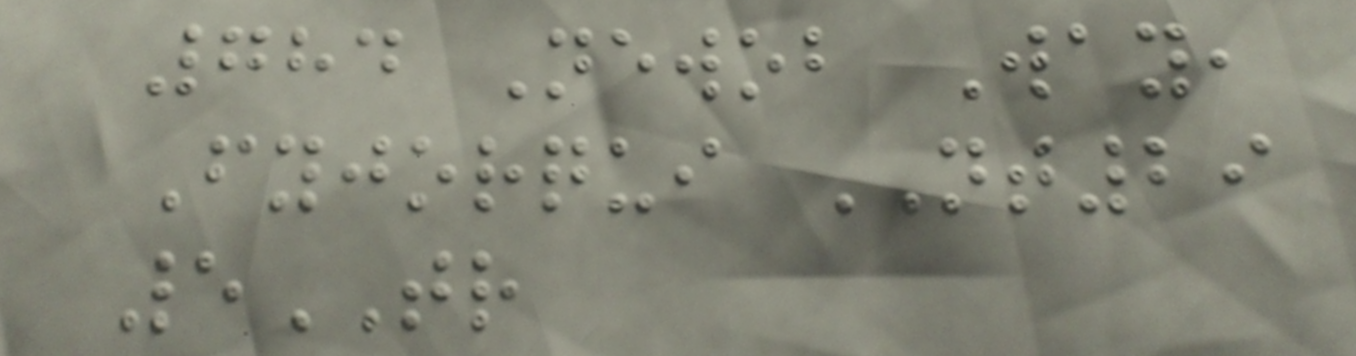784 Newob Way,
Fyjorqui NT29
5TR
